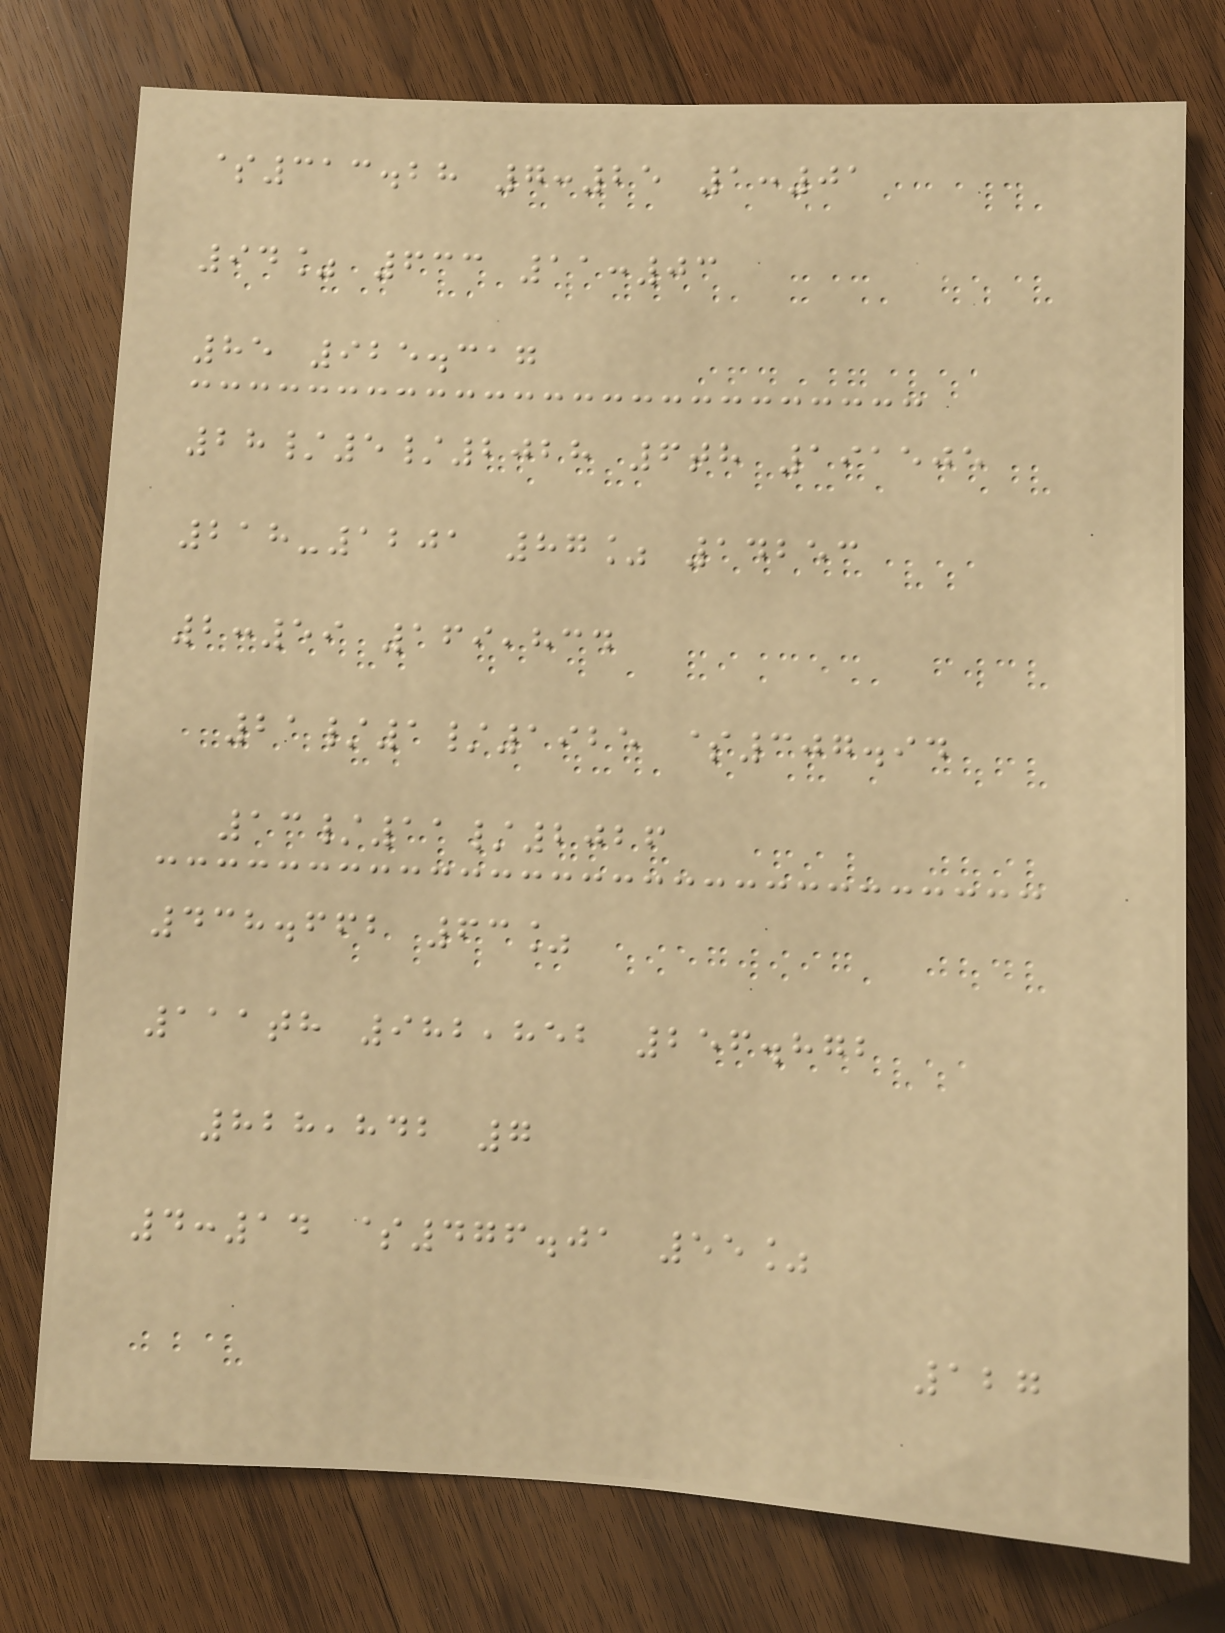$313.28 7:25 1:01
94% 633 11:03
85 925.317
28/5/2028 6th 191505
218-1201 87% 14253
2:59 169,834
21/1/1925 $307.94
13/11/2026
438.662 63%
111th 982,852 256.872
828,842 7
4:14 $476.01 55%
127
